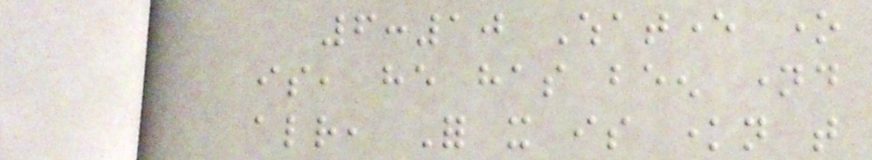6:10 Whatever one
is, he has been named
already, For it is known that
